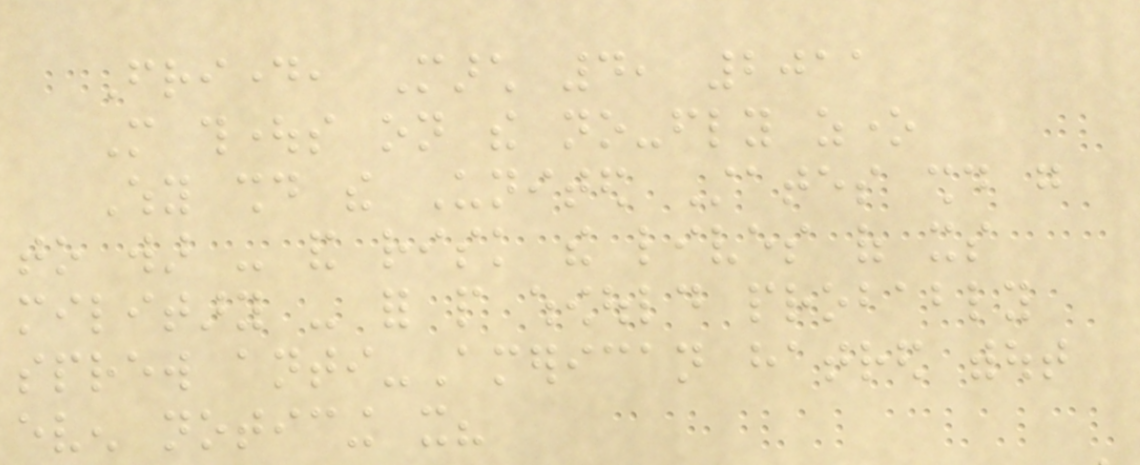Friday, March 4, 2011
More thoughts on the no-fly zone
Why should the United States should go
to war - and risk the lives of its
military - for people whowould probably
sprew anti-American hatred without
even noticing it?
